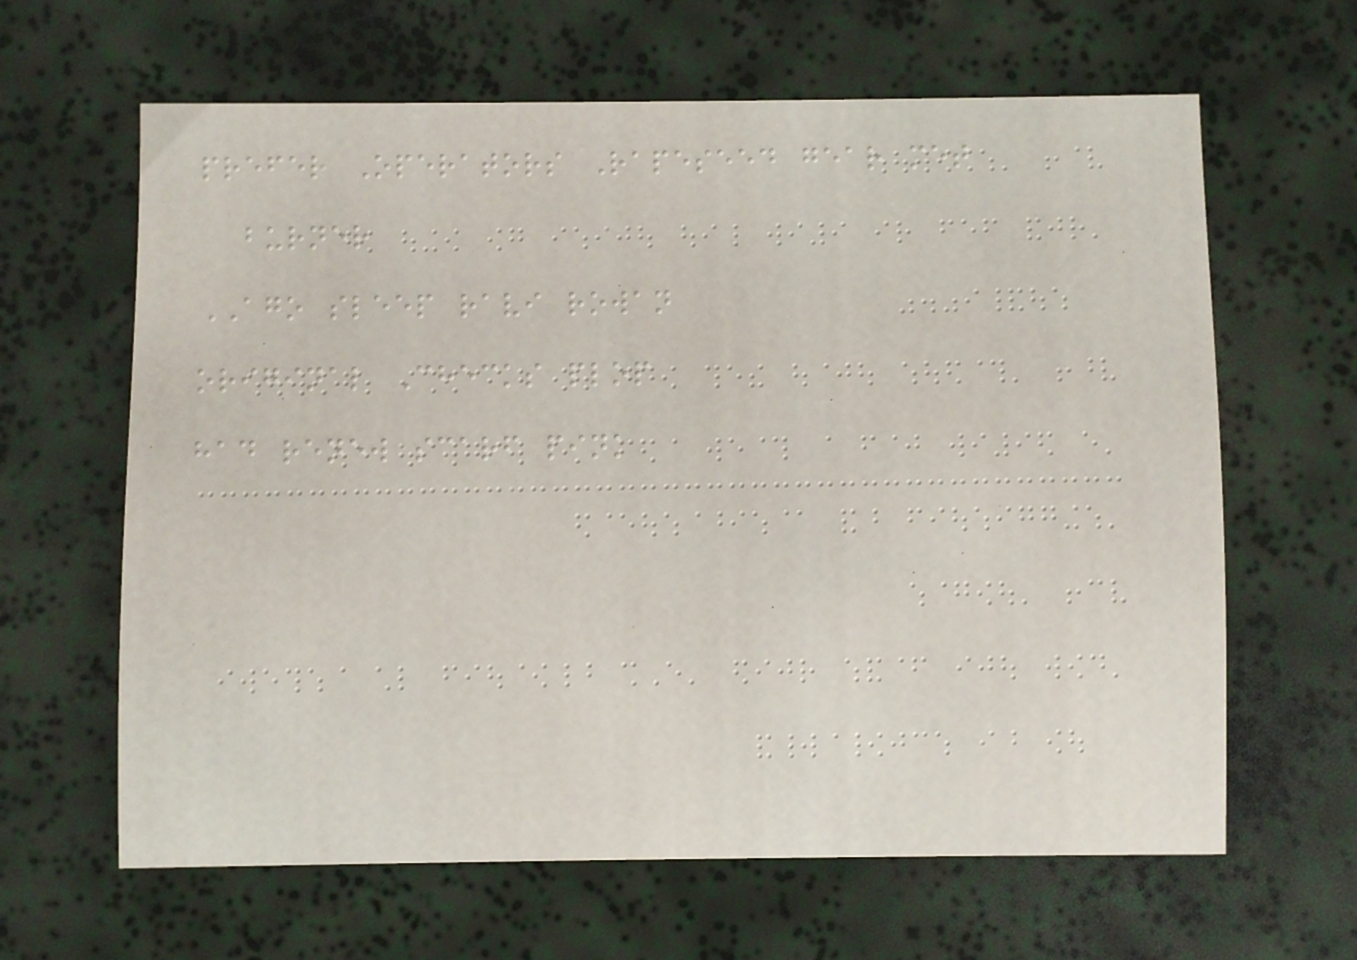prefer Operators Rapeseed gear met
burner
AGO sleep ravi rowan
original Checks plop
had renew scarf pink
